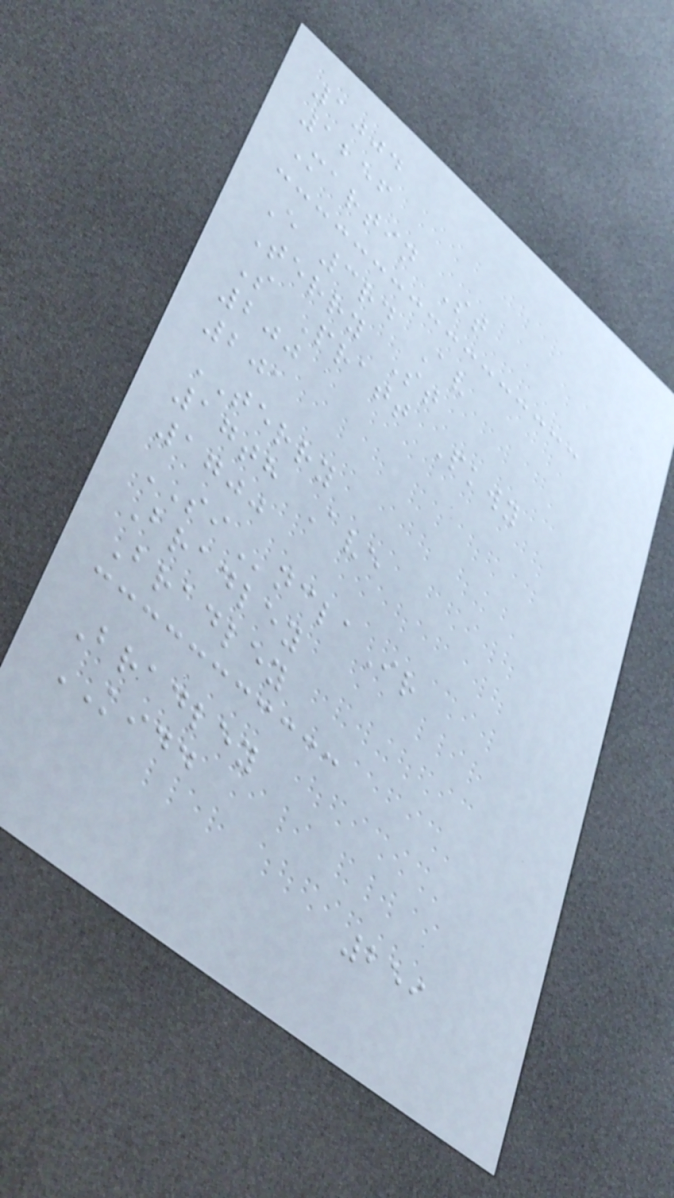1004
1256
Martin St
E 3rd Av
Terry St
S Pratt Pkwy
200
201
TERRY
17th Ave
1700
SInclaIr
Bradley
Bradley
Bradley
KIDD
259
